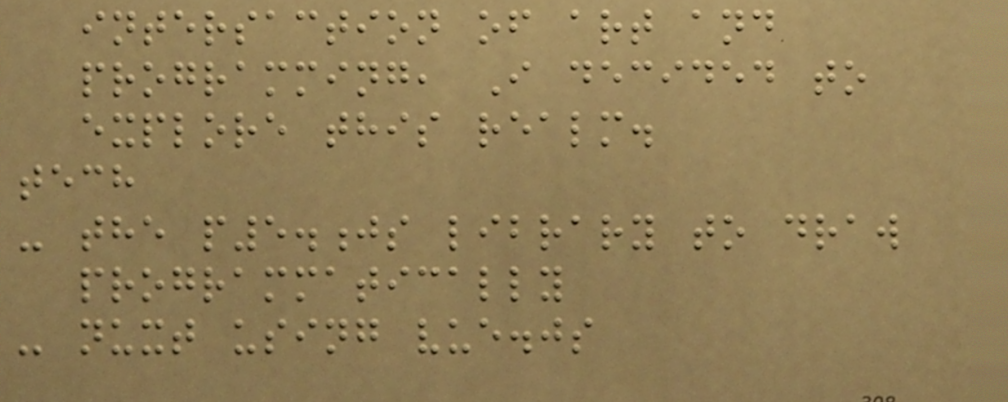intersaction of art and
programming, I decided to
explore this realm.
tech
- the p5.js library to draw
programmatically
- nuxt using vue.js
